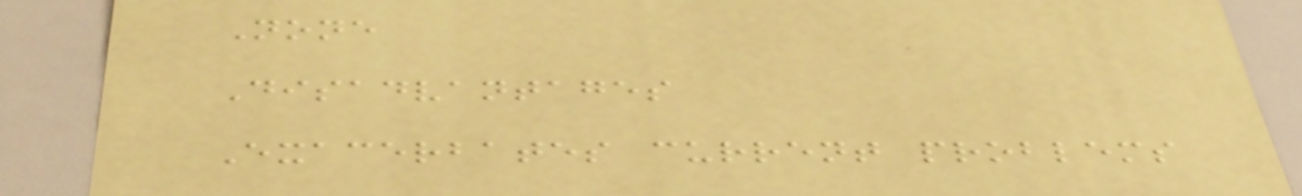None
Disadvantages
Exacerbates current problems
